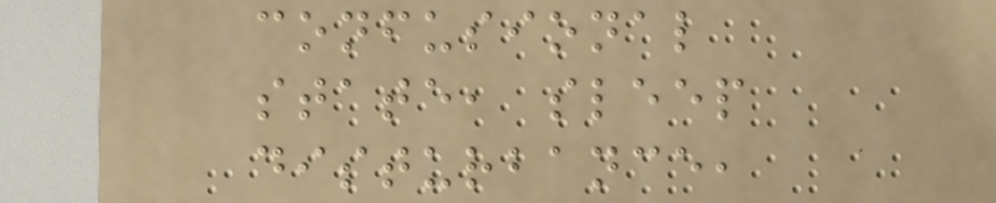confusional
state, sleep
disturbance,
